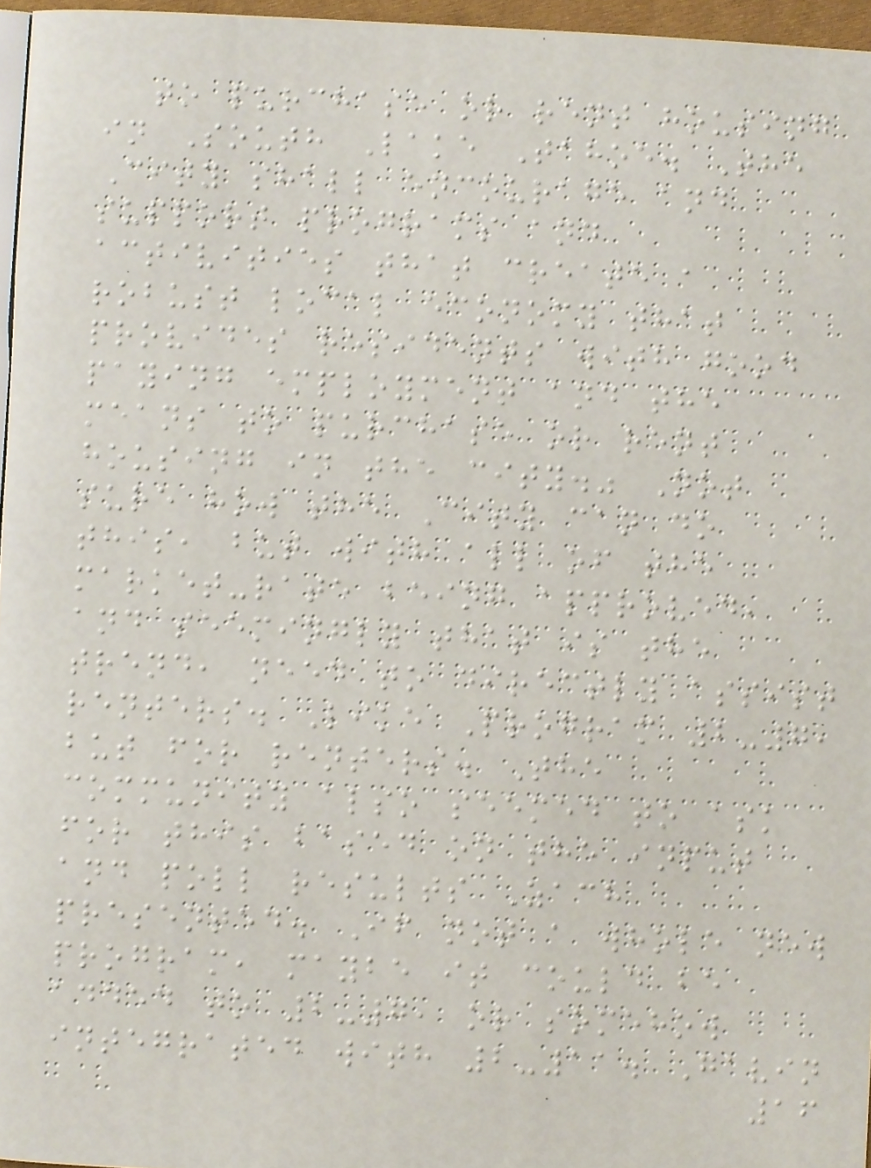to purchase or rent housing
in South Lake Tahoe. The
City shall encourage and
support programs and
activities that create a
robust local economy that
provides residents with good
paying employment and the
means to purchase or rent
housing in the city." Not
sure how the City can do
this, but with all of the
market-rate being approved,
and seemingly that is the
trend, need to directly assist
renters. Like Program 2-7,
but for renters. The
community also seemed to ask
for this based on the input
and poll results Zach
presented. If not a whole new
program, maybe it could be
added to 2-7, or somehow
integrated with 2-11. Gavin
16
